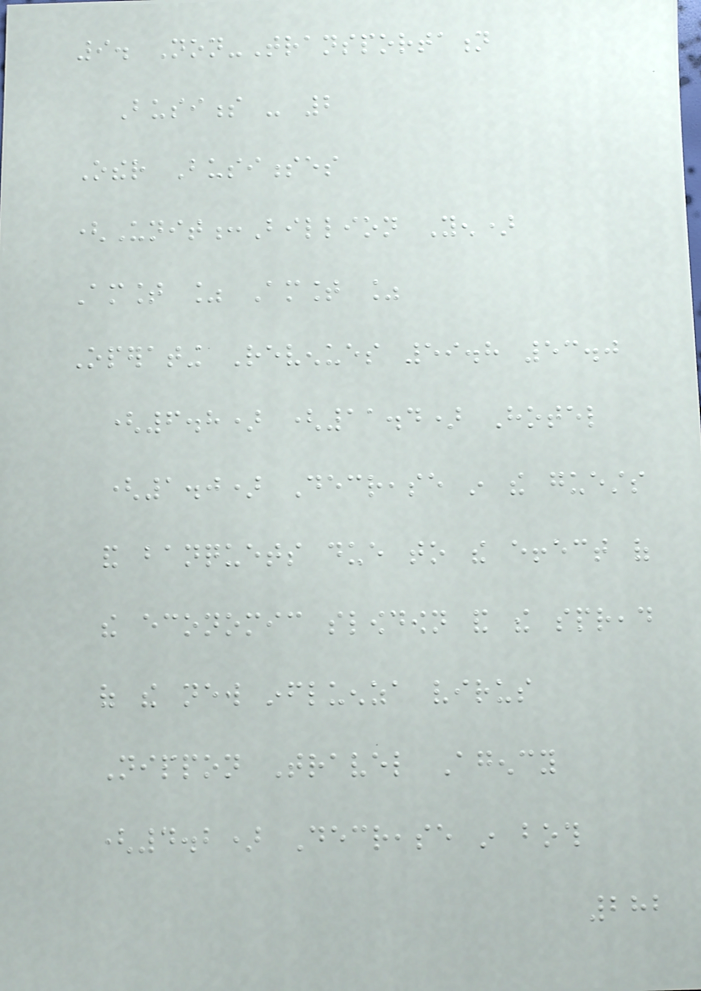9. Non-Transportation
Business - 2
Other Businesses
(Unit:Billion Yen)
Amount % Amount %
Operating Revenues 59.8 53.0
(6.8) (11.4) Hotel
(1.0) Decrease in the guests
and banquets due to the effect of
the economic slowdown and the spread
of the new influenza virus
Nippon Travel Agency
(4.2) Decrease in both
282
